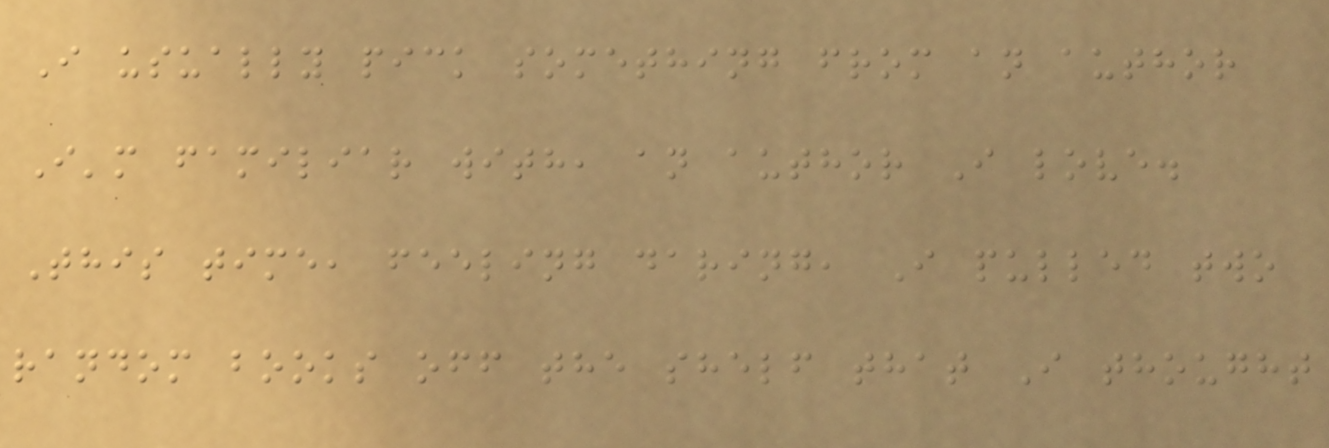I usually pick something from an author
I'm familiar with, an author I love.
This time, feeling daring, I pulled two
random books off the shelf that I thought
